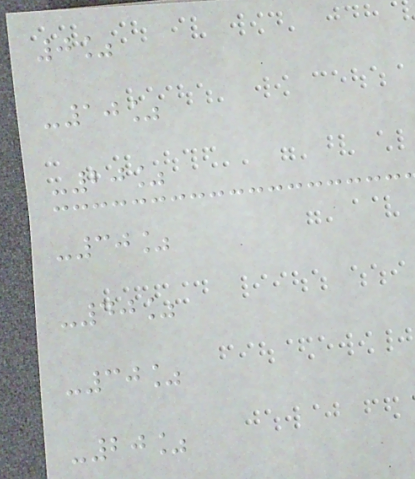0%
-10%
-20%
-30%
-40%
-30%
-20%
